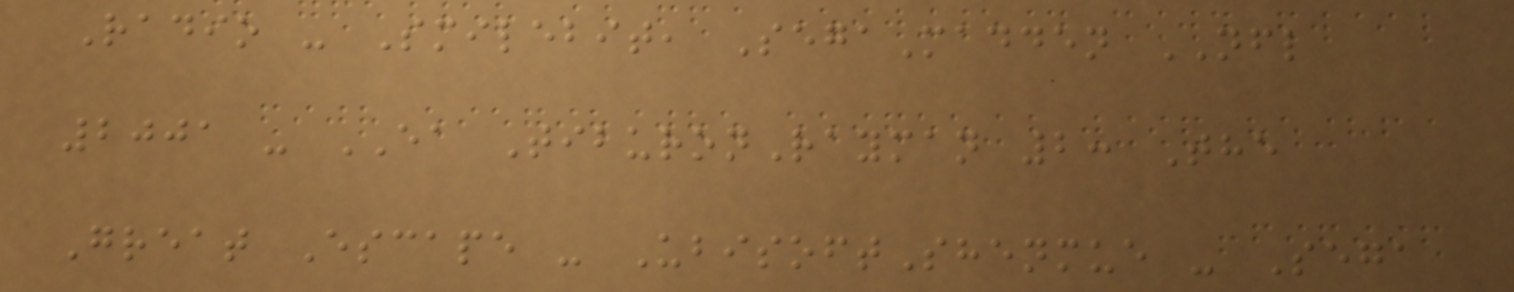Radio - Smilebit, SegaMadden NFL
2001 - EA TiburonRayman 2: The
Great Escape - UbisoftShenmue - Sega
